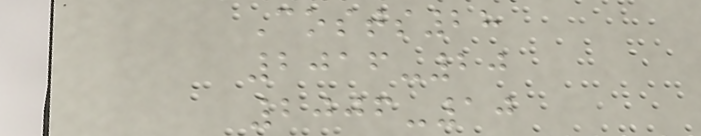Costs28
2016-20
2006-10
